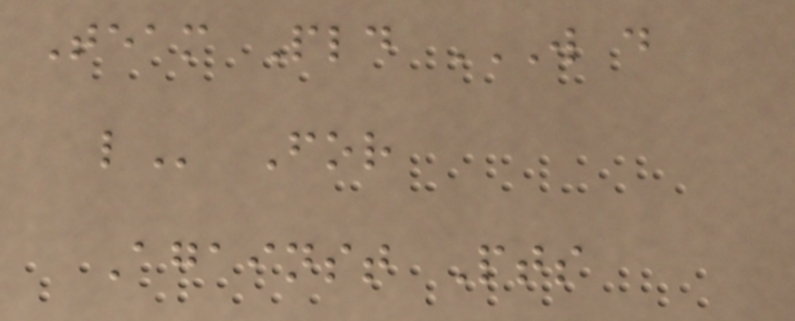Team Pld W D
L For
Against Pts
